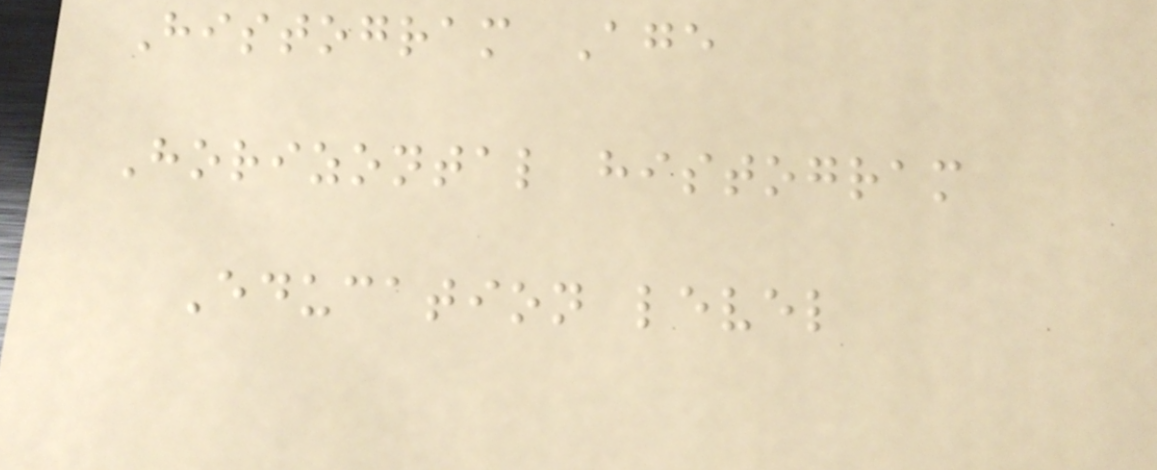Histogram Age
Horizontal histogram
Education level
